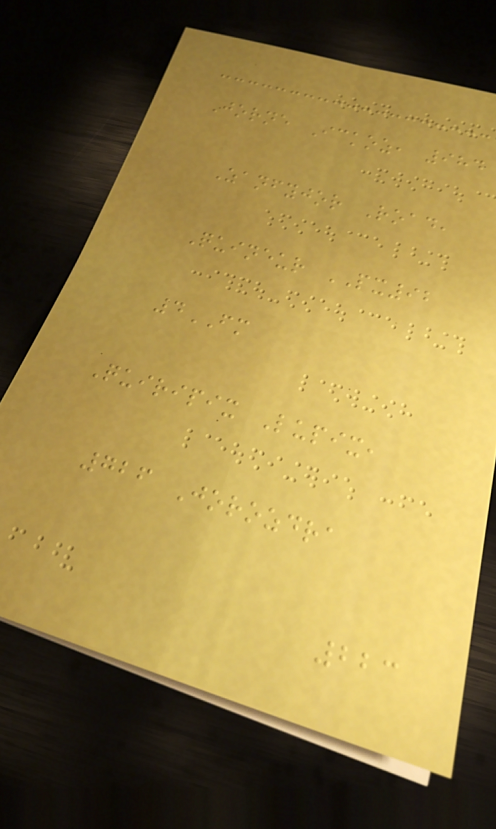Jorne Ickoz, 984
Zanfyjor Road,
Quineur PX92
4FM
Quiripix Lupix,
726 Jorozdra
223
